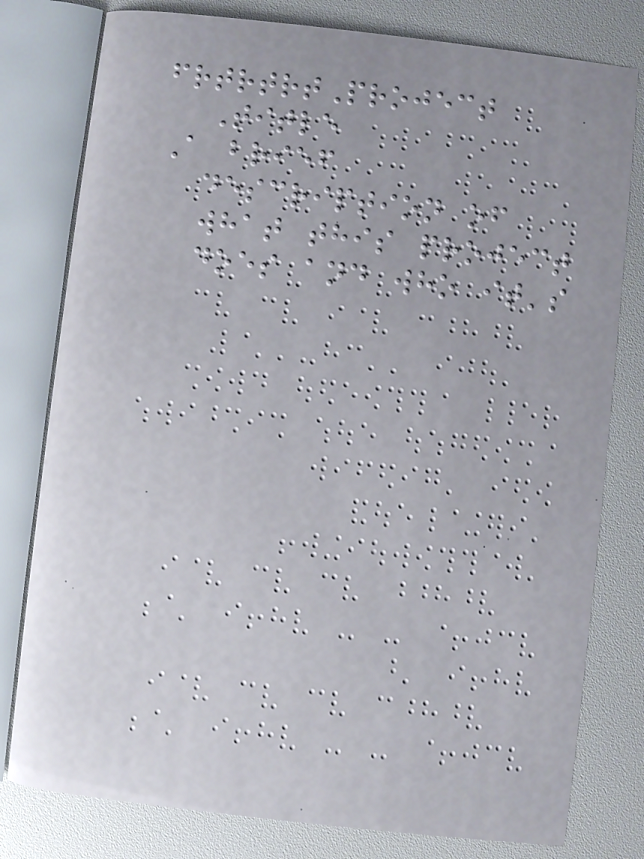frtrtrtProject
Title
A brief
description of
what this project
does and who it's
